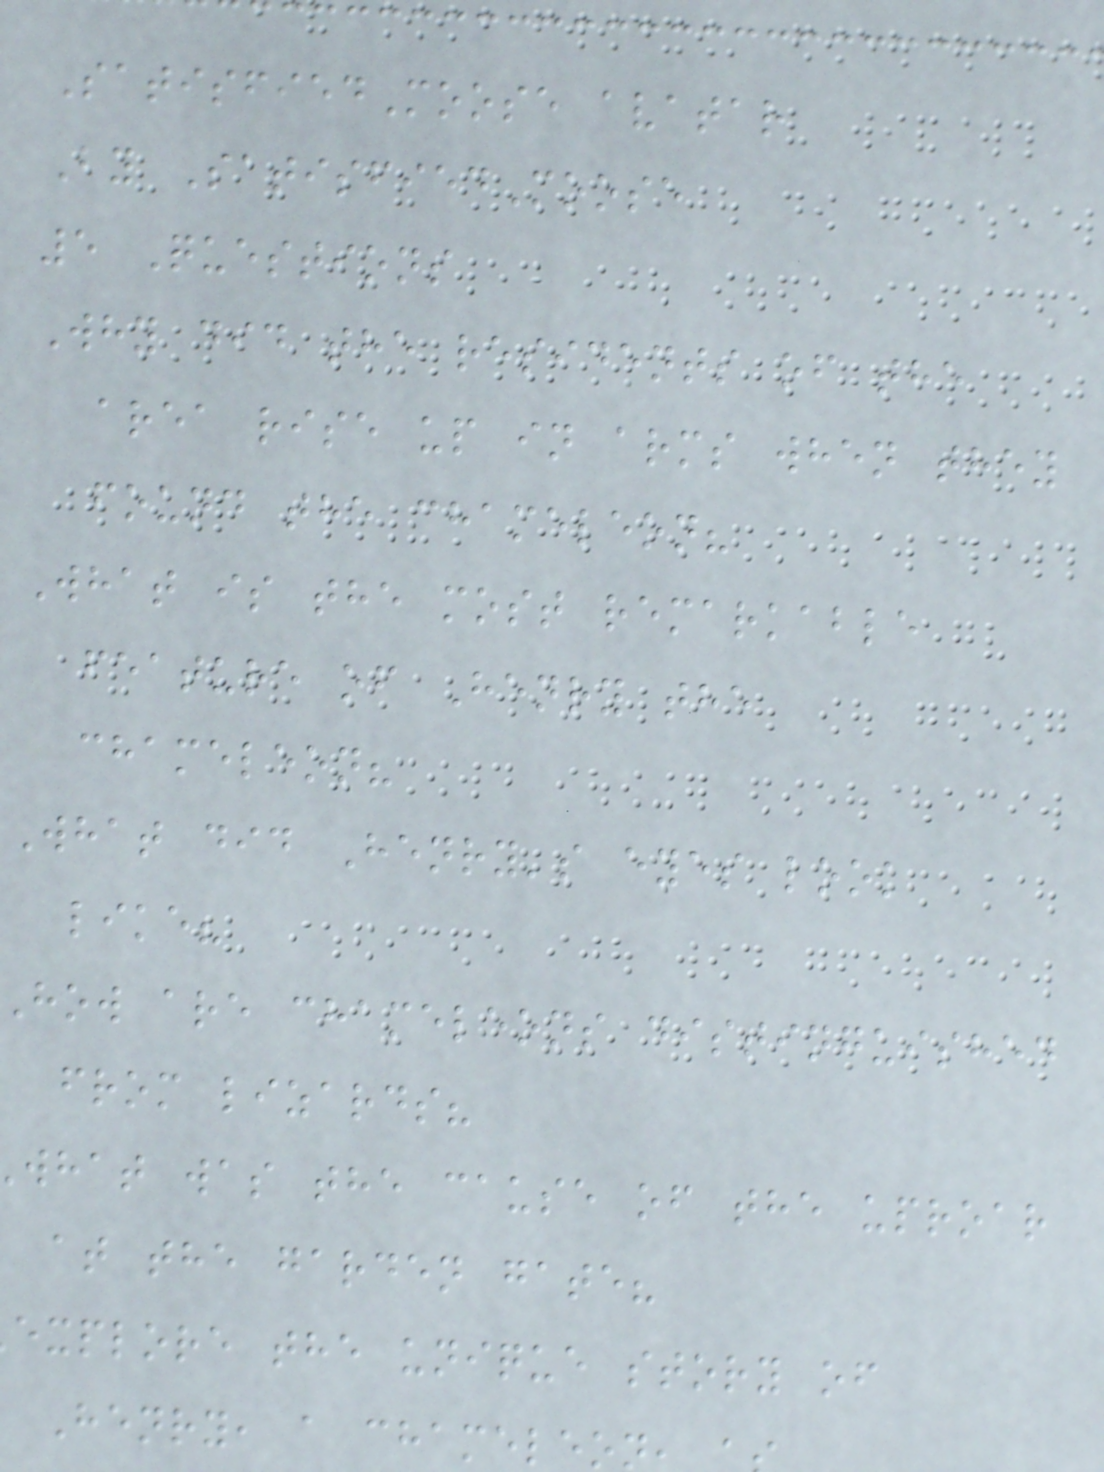SatisfiedMoose avatar
By SatisfiedMoose
5 Questions
Why did the residents of the
area rise up in arms when they
found the chameleon?
What is the most remarkable
feature of Henry the
chameleon?
What did Henry's eyes look
like?
how are chameleons distinguished
from lizards?
what was the cause of the uproar
at the garden gate?
explore the unique story of
Henry, a chameleon
